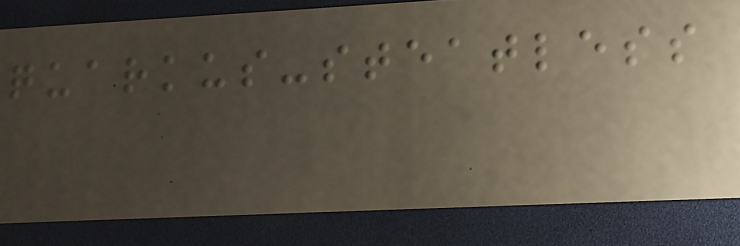quarkus-steatless
